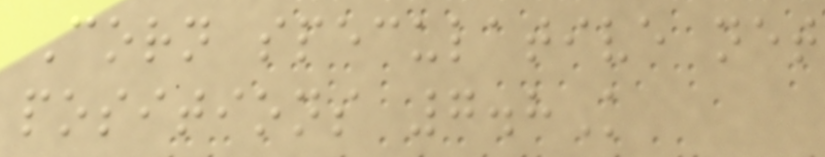Corn speculative net
positions 7.8K
